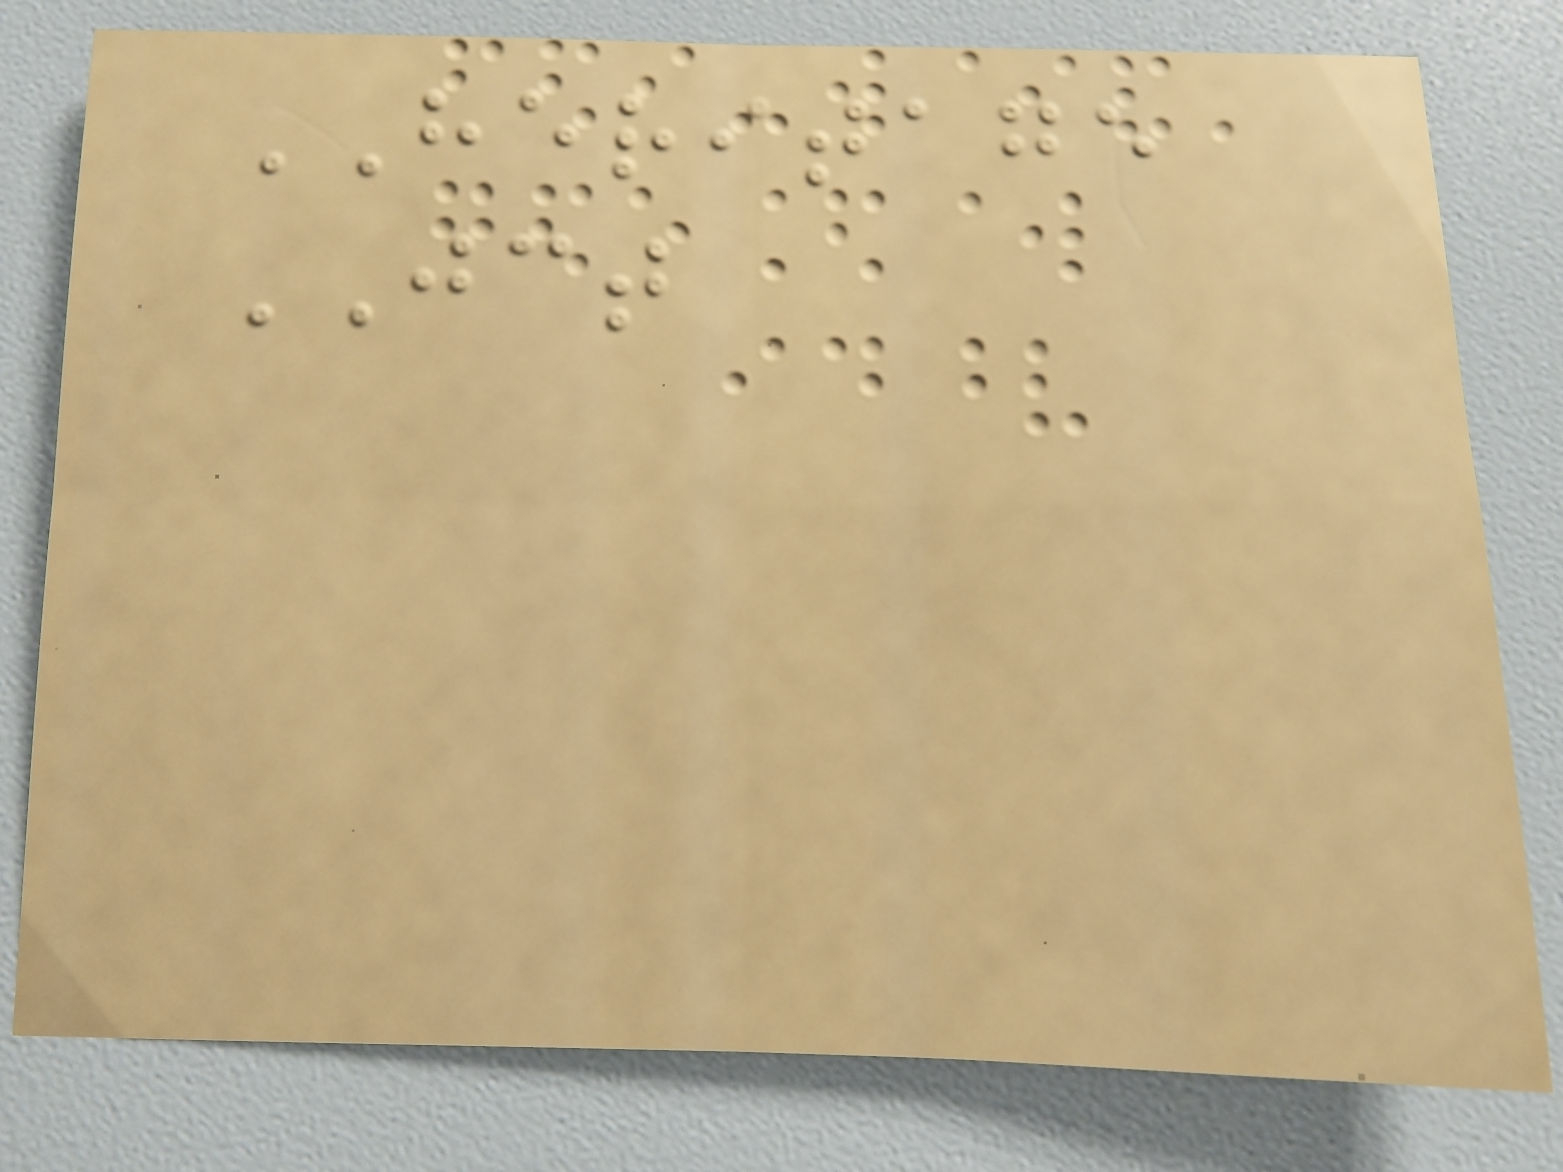HERITAGE
JCT
